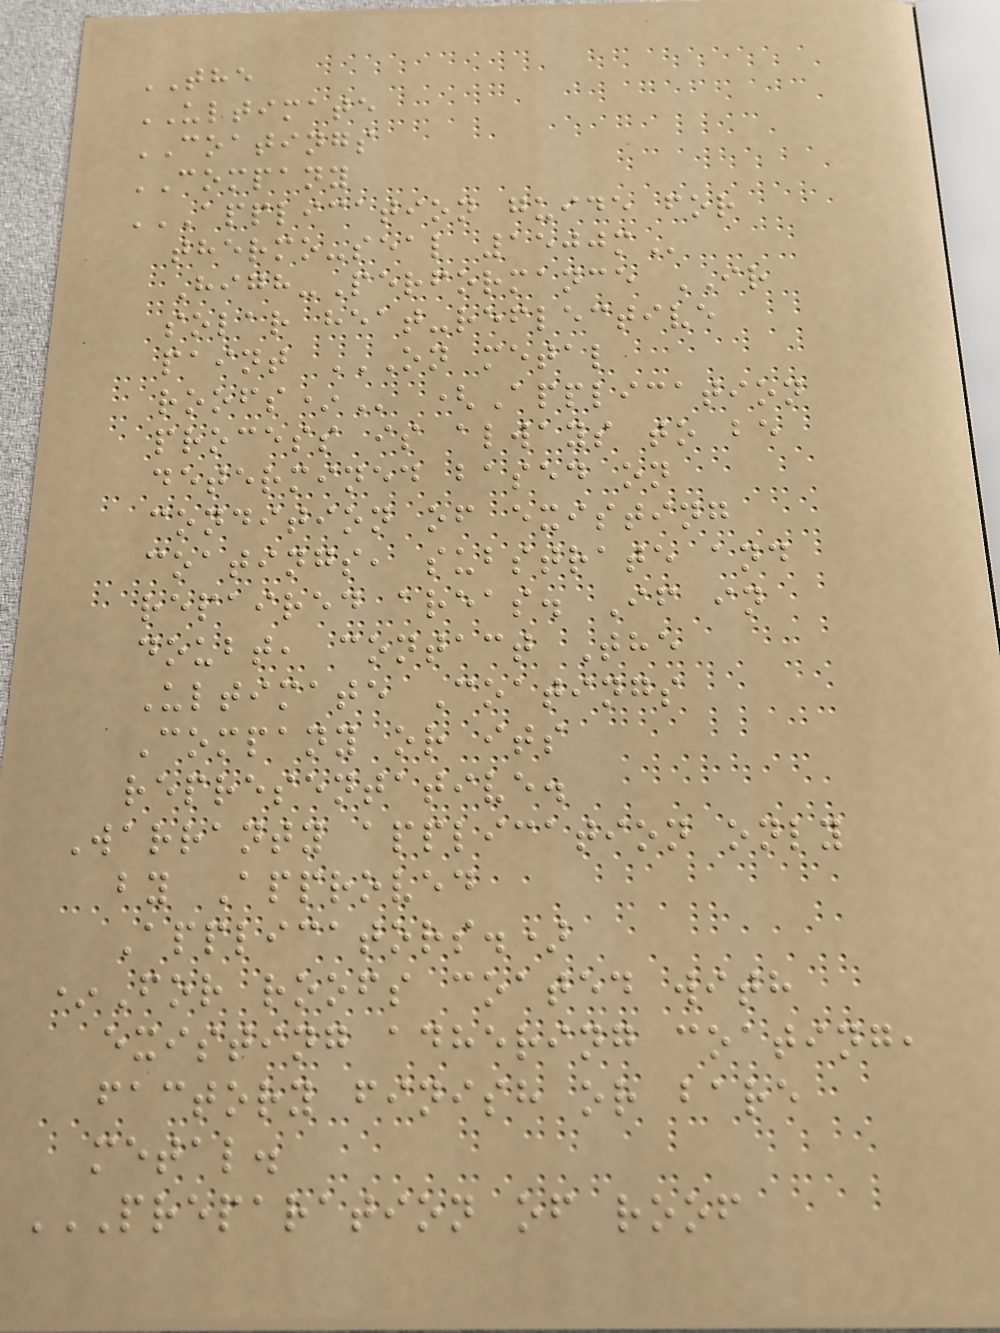THE
ULTIMATE
COATINGS
COMPANY
APPLICATION GUIDE FOR
THERMO-SEAL 1500M
High-Performance IR
solar heat-reflective
paint ON METAL
ROOFS* (Application
process is always to be
determined based on
condition of existing
coatings, substrate and
repaired areas. If in
doubt, contact The
Ultimate Coatings
Company or its
representative.
Warranty application only
by Approved
Applicators.)
*For roofs coated with
existing adhering coating,
factory finish or bare
metal.
PREPARATION OF ROOF
